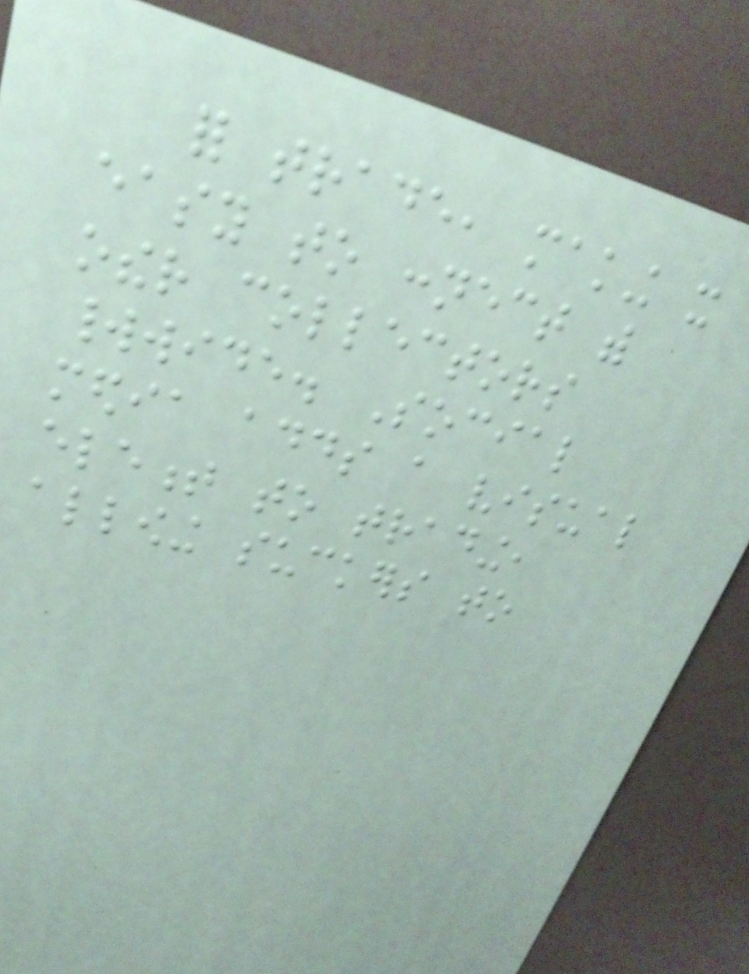for trade, making it
easy to connect with
other collectors
worldwide. Social
media adds a visual
element to trading,
allowing suckers to
